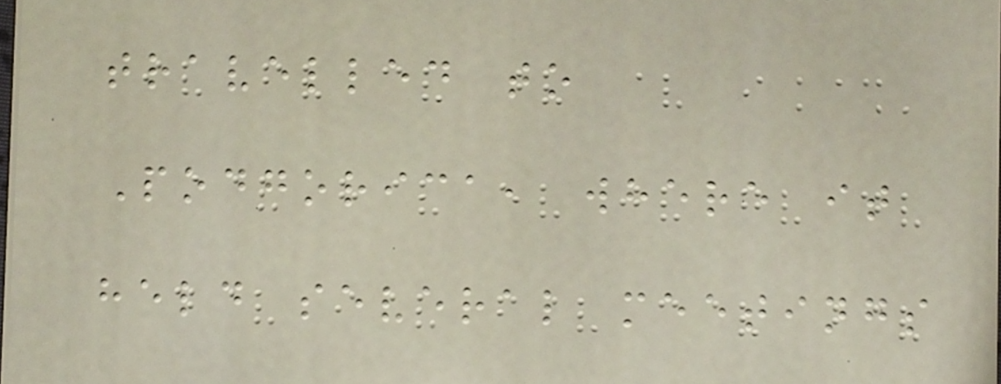travelled to
Podgorica, where it
held several meetings
